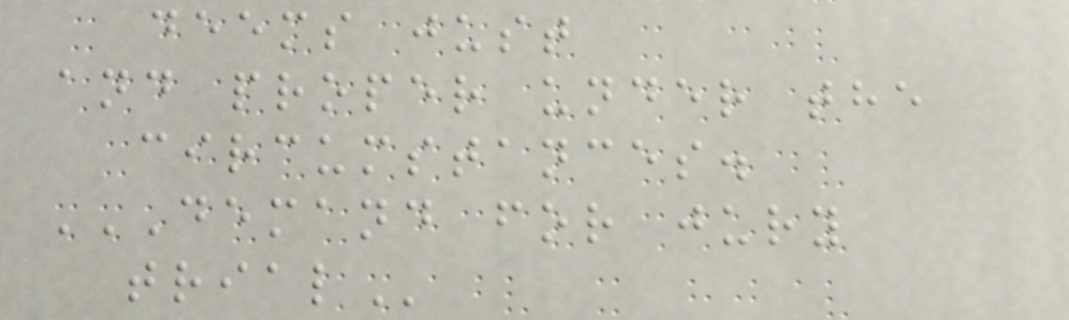deems just
and proper under the
circumstances.
DEMAND FOR JURY
TRIAL
